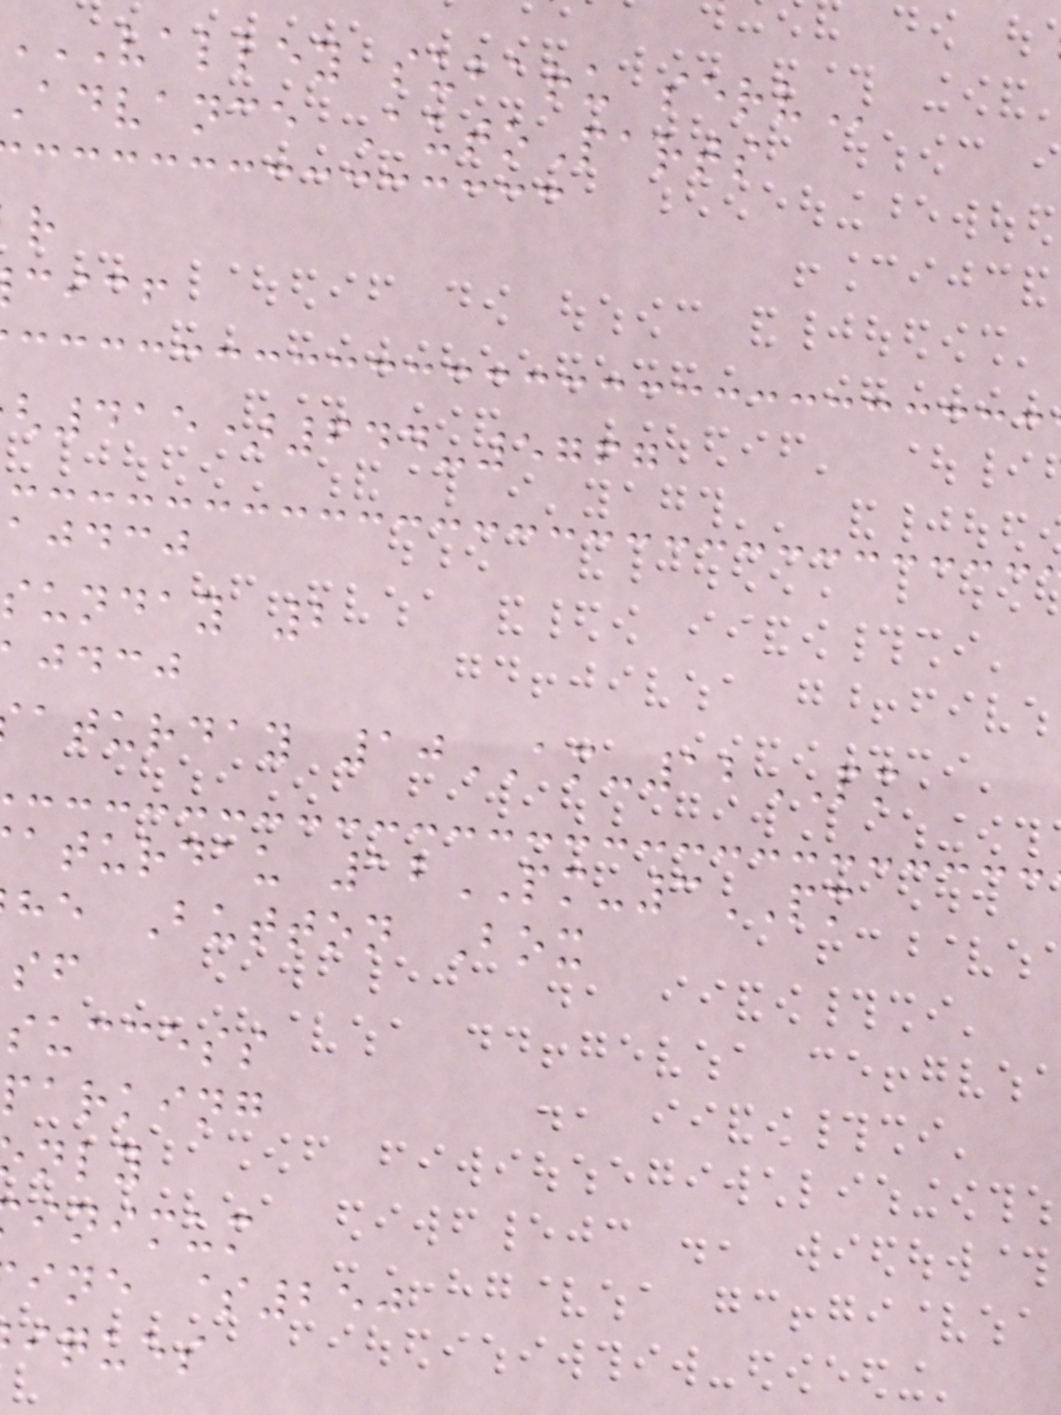VALLEY SUBARU SERV
advance AutoParts
cicf
415)644-5767
ajdcj
sunday 2
jdcj
aturday 10AM-12PM
aturdau 12PM-3PM
he Button Box
success
parking
inimum
ine $250
iques
